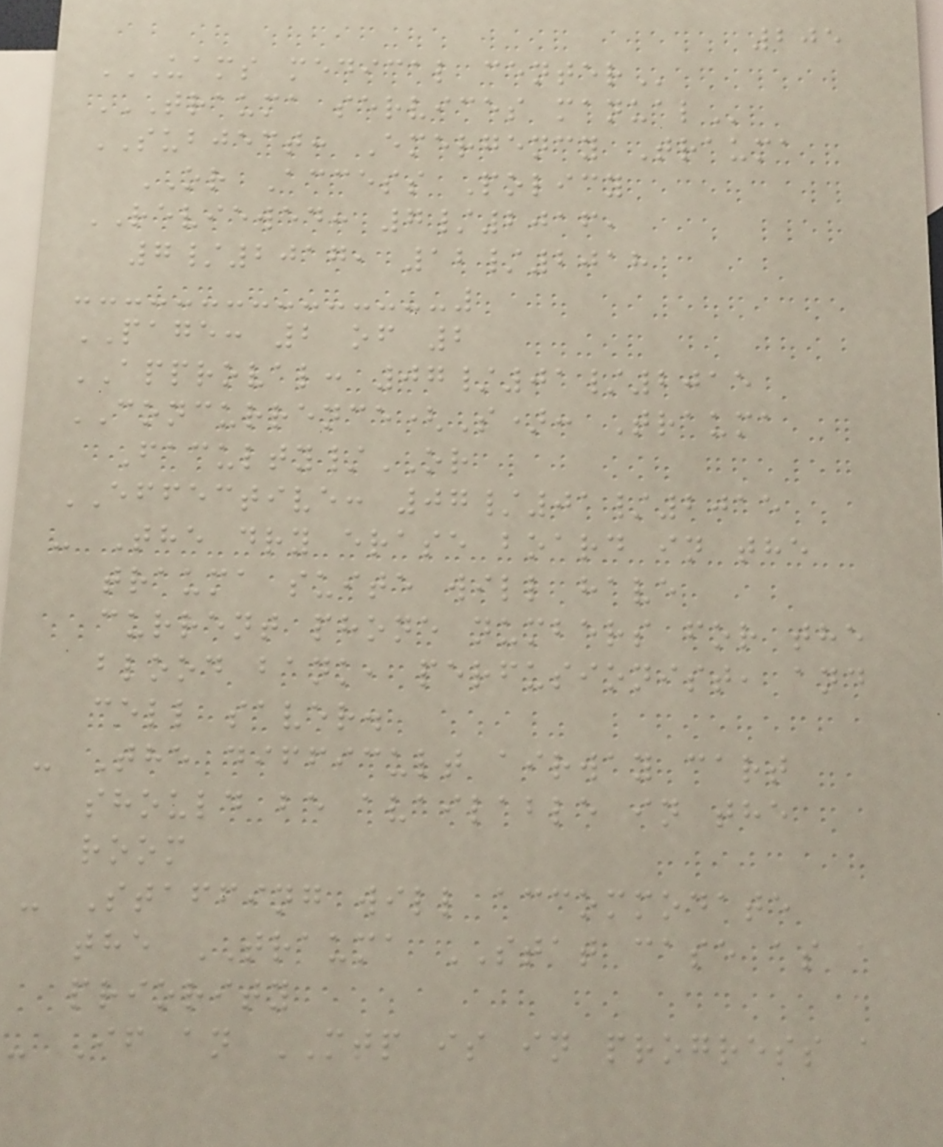205
UAMS MEDICAL CENTER
TRAUMA SERVICES MANUAL
SUBJECT: Emergency Trauma
OR Access Policy
REVIEWED: 7/2016,
7/2017, 12/2018
PAGE: 2 of 2
APPROVAL: 07/01/2015
CONCURRENCE(S): Trauma
Faculty/OR
EFFECTIVE: 07/01/2015
- The dry erase board in the
trauma suite will have
current phone numbers for the
blood bank, perfusionist, and
cell saver.
- The difficult airway cart
should be available in the
room
- Staffing will accommodate
the TRAUMA STAT case as a
priority
- If an MTP is in progress a
